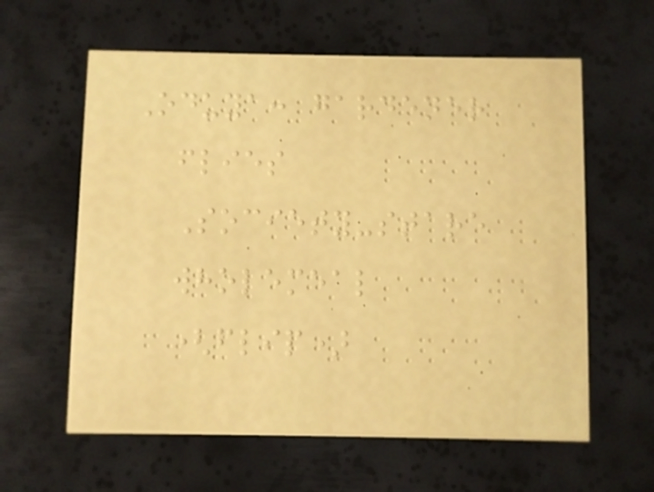Oduya: gardener
flies
Society-stare
wholemeal
(flip)
